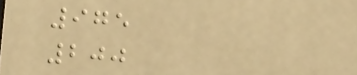975
200
